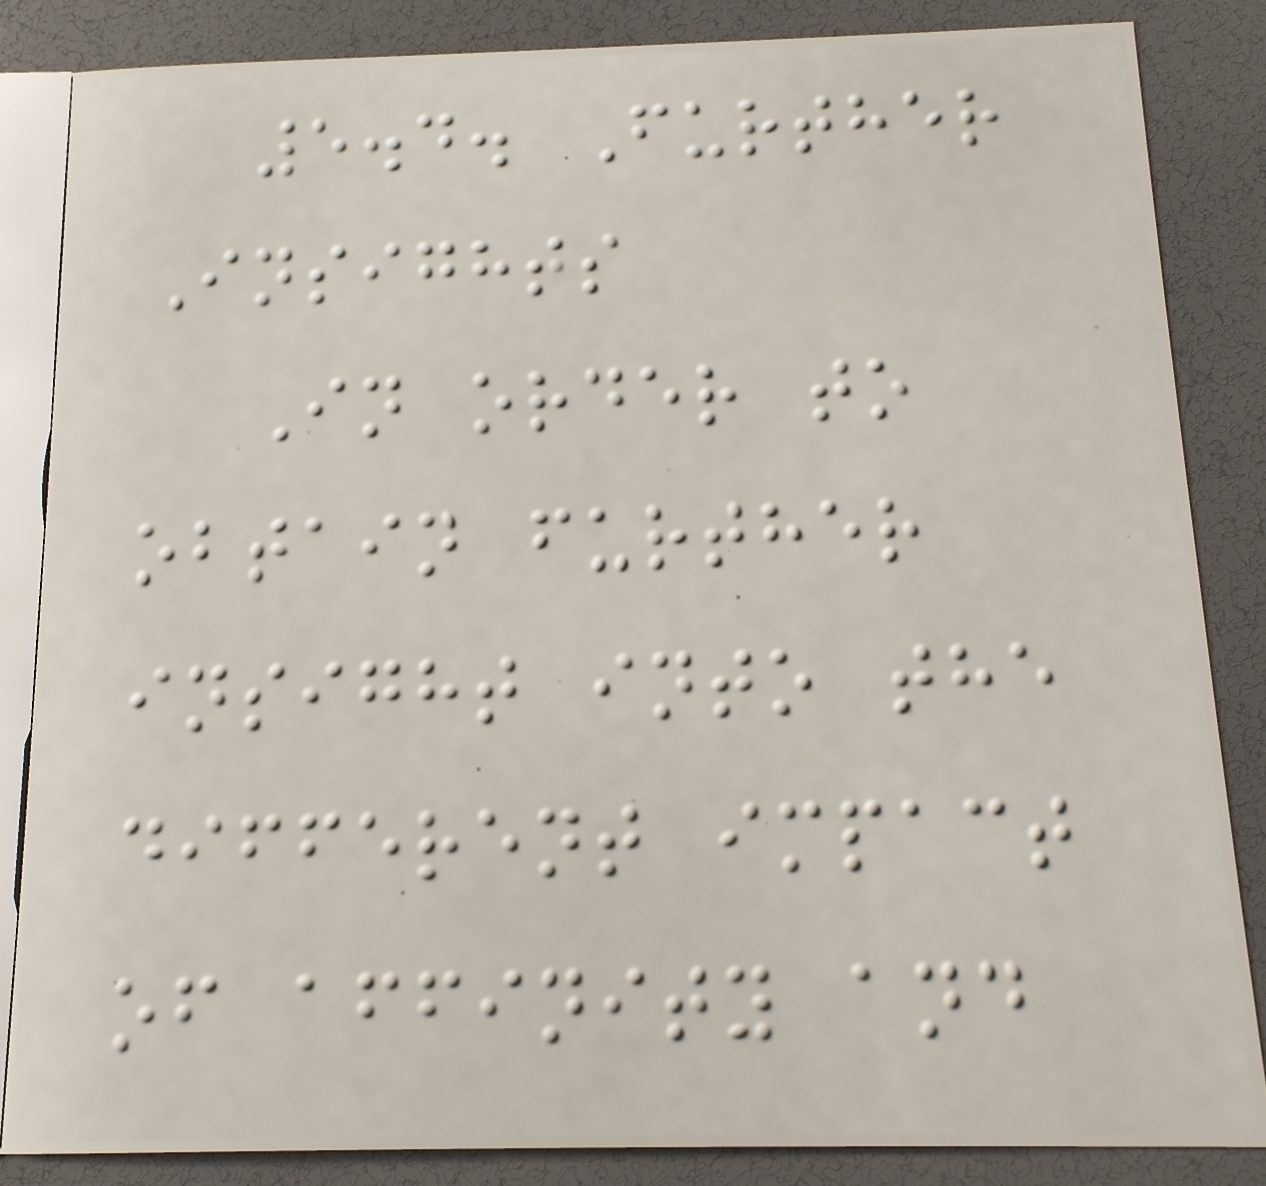5.4. Further
Insights
In order to
obtain further
insight into the
different impact
of affinity and
